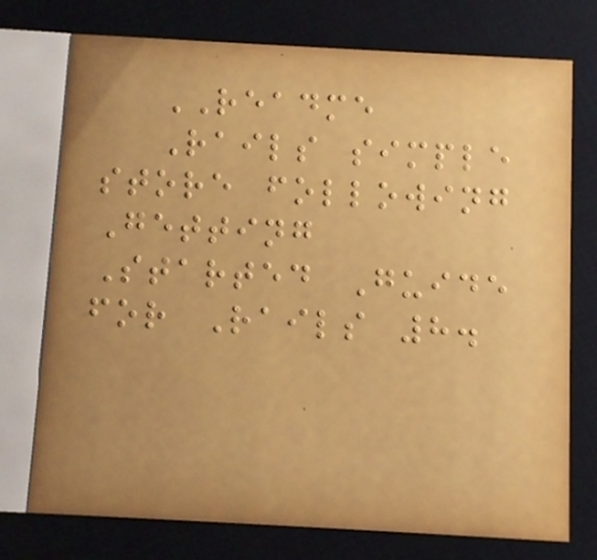README
Rails simple
store following
Getting
Started Guide
for Rails 8.
